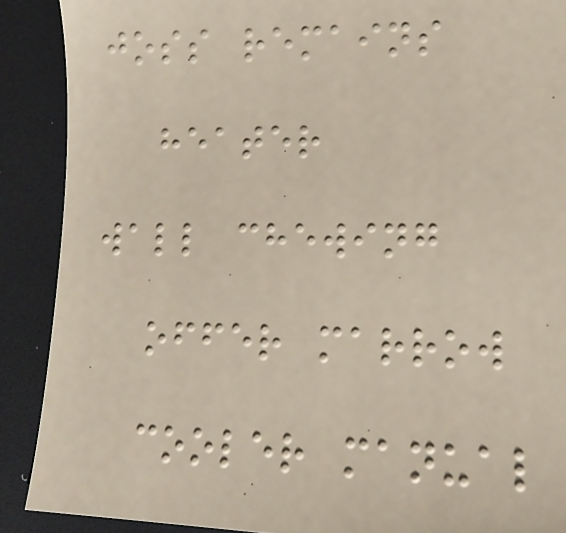joss remains
heater
wall chewing
offer marrow
cooler manual
